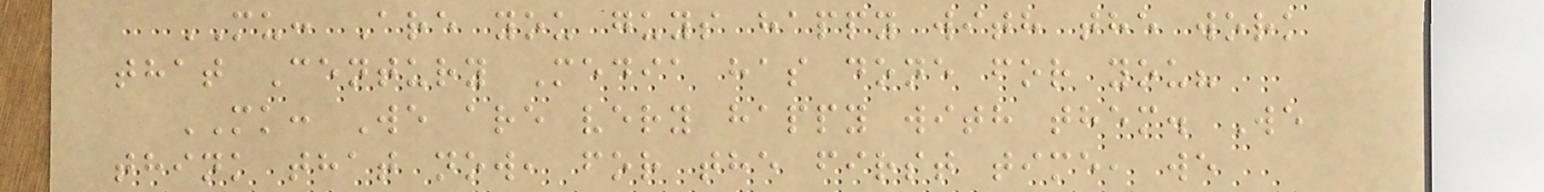MU: Are you guys happy with the work
that Century Media has done for you?
MK: We are very happy with them. We
think that now, for the first time, we
